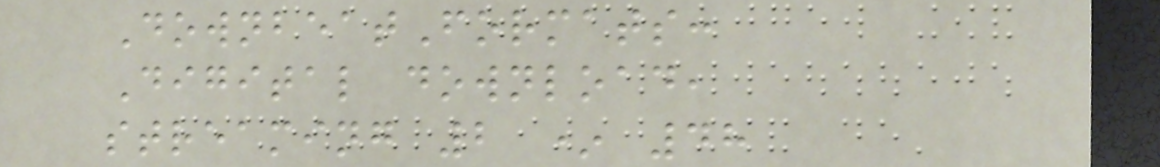DownbeatFormats:
Digital download,
streaming 2 * 48
